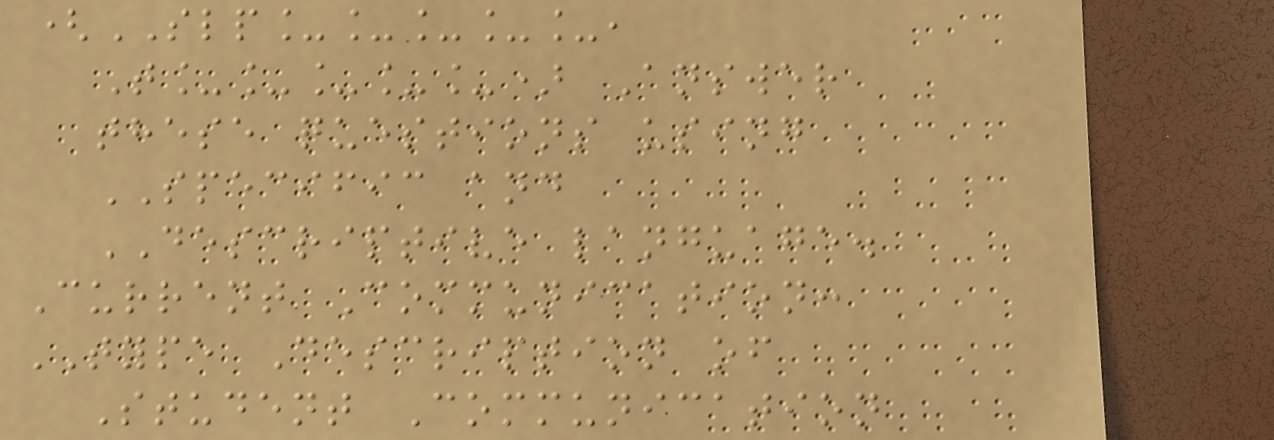(SLP_____,
T_____) Answer
these questions using
SPECIFIC and
DESCRIPTIVE language.
Current Communication:
TYPE Description of
Student Communication
